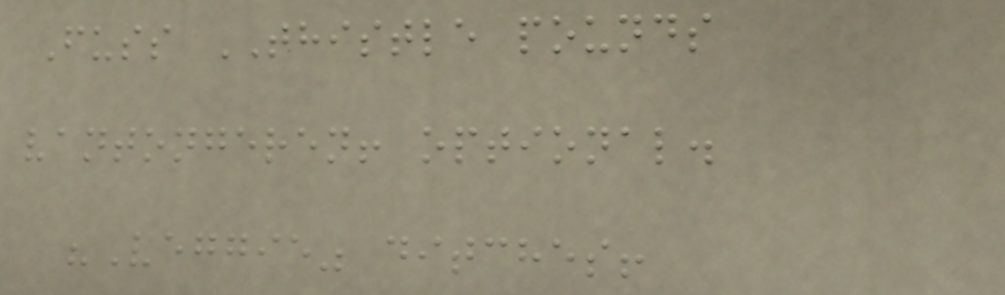Fuss THISTLE pounds
vantongeren! optional.
"Veggie" ditches!
